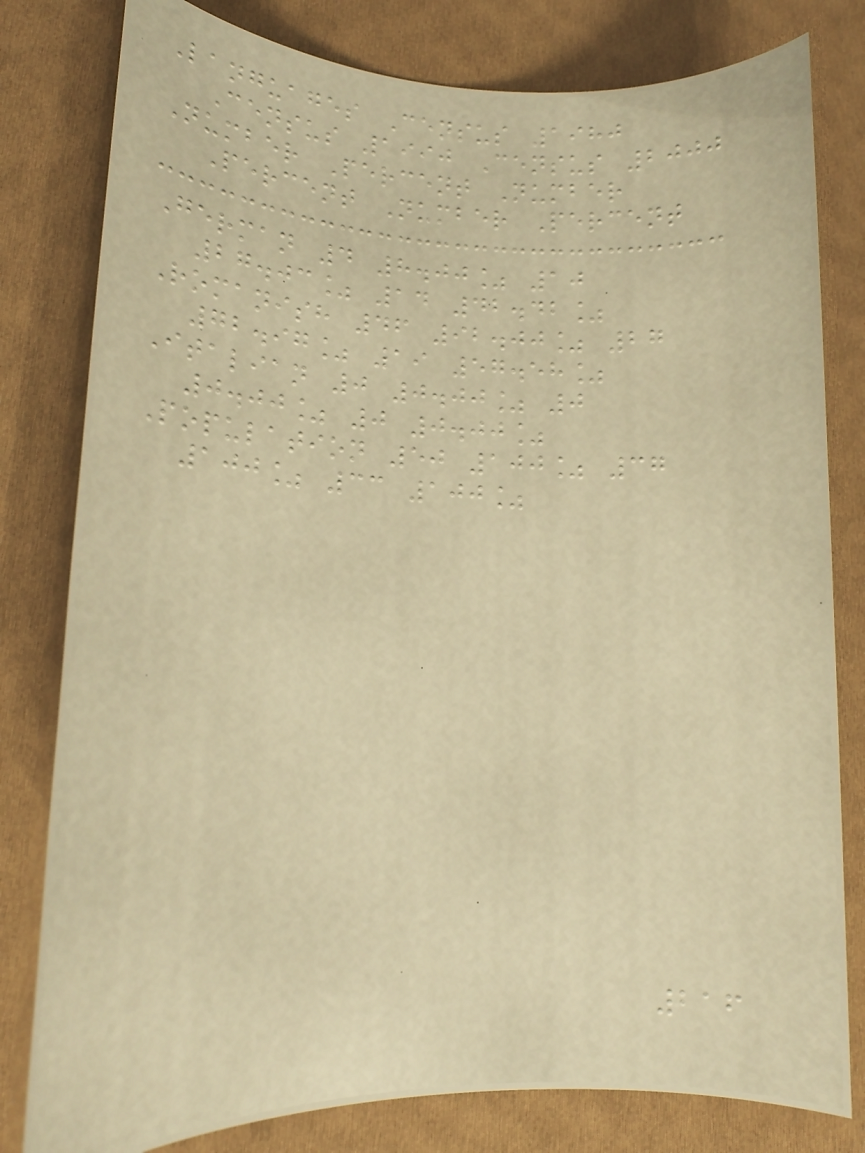Languages Census 1980
Census 1990 Census 2000
Number Percent Number
Percent Number Percent
German 4 8.00% 10
27.03% 14 42.42%
Romanish 46 92.00% 27
72.97% 19 57.58%
Italian 0 0.00% 0
0.00% 0 0.00%
Population 50 100% 37
100% 33 100%
216
